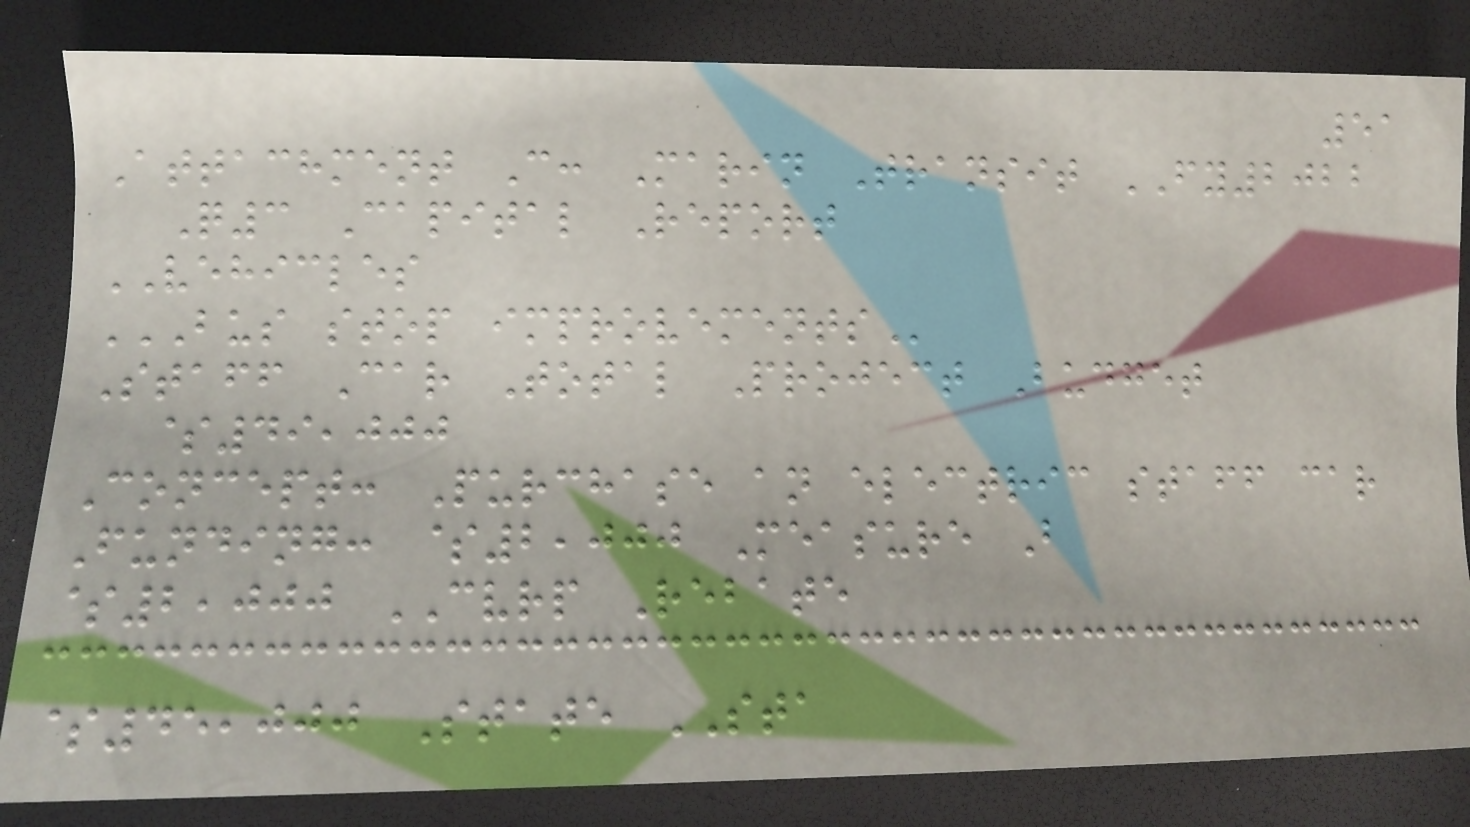51
Attachment C: Marin Transit FY2022
Q3 Capital Report
VEHICLES
BUS STOP IMPROVEMENTS
Staff Car Total Project Budget
$49,000
Concept: Purchase an electric staff car
Funding: $2,000 Measure B
$2,000 CVRP Rebate
$45,000 State STA
